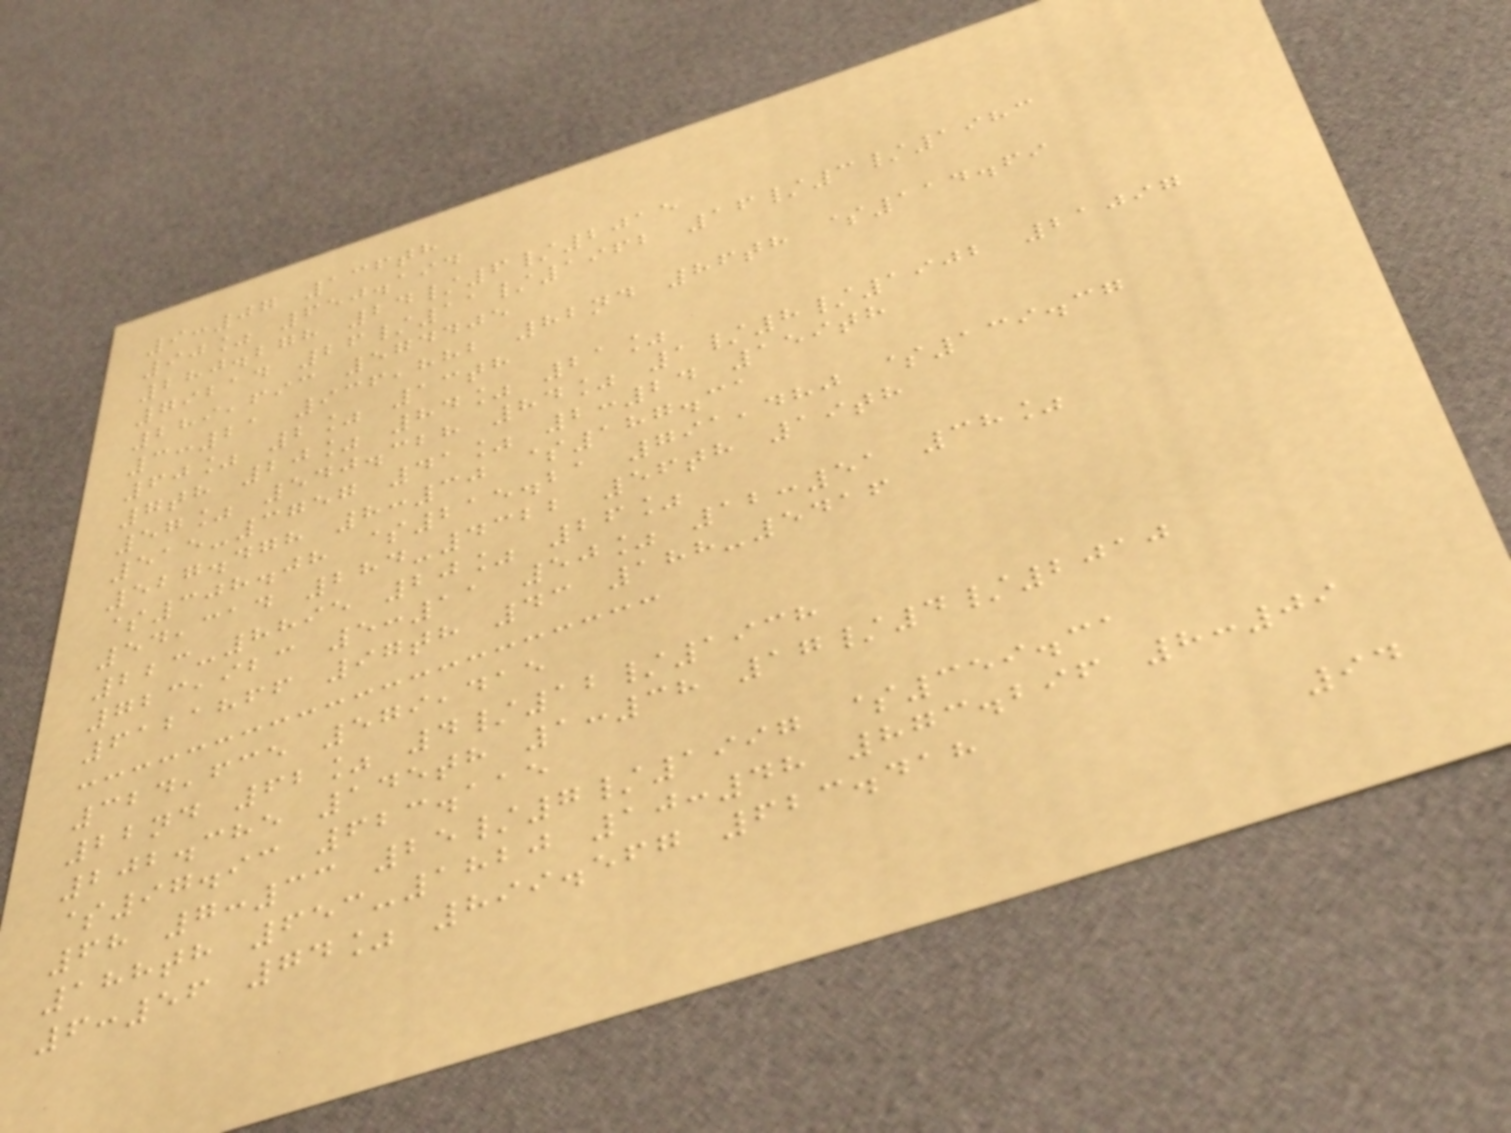9:07 136th
90% 650.194
280.278 24/6/2015
79214 26/11/1962 16/3/1983
289,693 574405
3:21 936,882 82nd 86th $114.69
60% 2% 13th
7th 20% 84% 21%
57% 540.328 84% 1/8/1902 21097
515-3757 41% 2:24 159th
527.478 8:30 $187.31
$308.08 $215.21 791,480 $139.37
54,314 284-4322 56th 19th
223-8895 20% 26%
723,923 5:11 50% 12:51 38%
6121866 97th 43 188-5416
324,635 579,415
22nd 62% 4/12/1938
202.385 145th 1:38 17/4/2010
$97.93 623.115
68 7:33 25/7/1997 $359.31
188th 653-1820 10:48 873.296 8:09
6:56 74% 899.567 623.418
94
